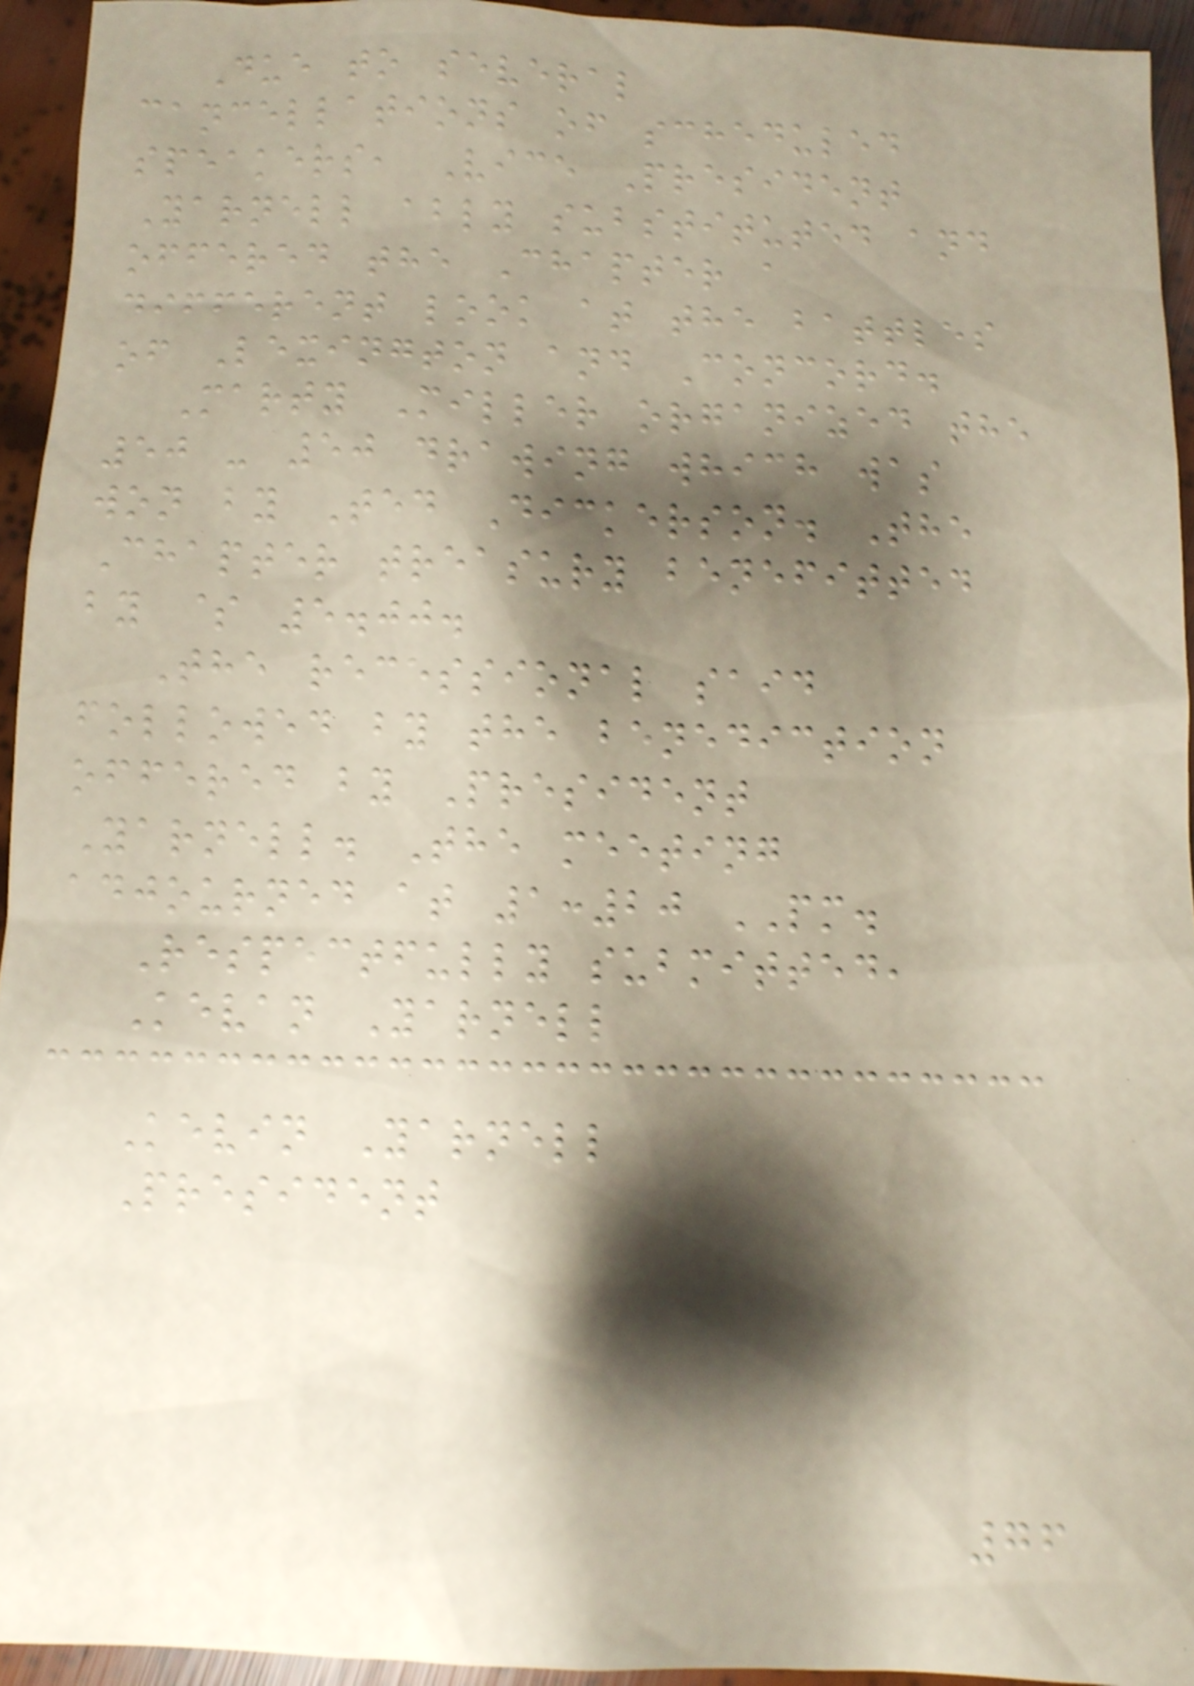Due to several
cancellations of scheduled
speakers, Vice President
Yarnell ably substituted and
offered the Chapter a
different look at the battles
of Lexington and Concord.
Marty Miller organized the
50 - 50 drawing which was
won by Ted Dickerson. The
Chapter treasury benefitted
by $ 5.00.
The recessional said
followed by the benediction
offered by President
Yarnell. The meeting
adjourned at 1:20 PM.
Respectfully submitted,
Kevan Yarnell
Kevin Yarnell
President
76
